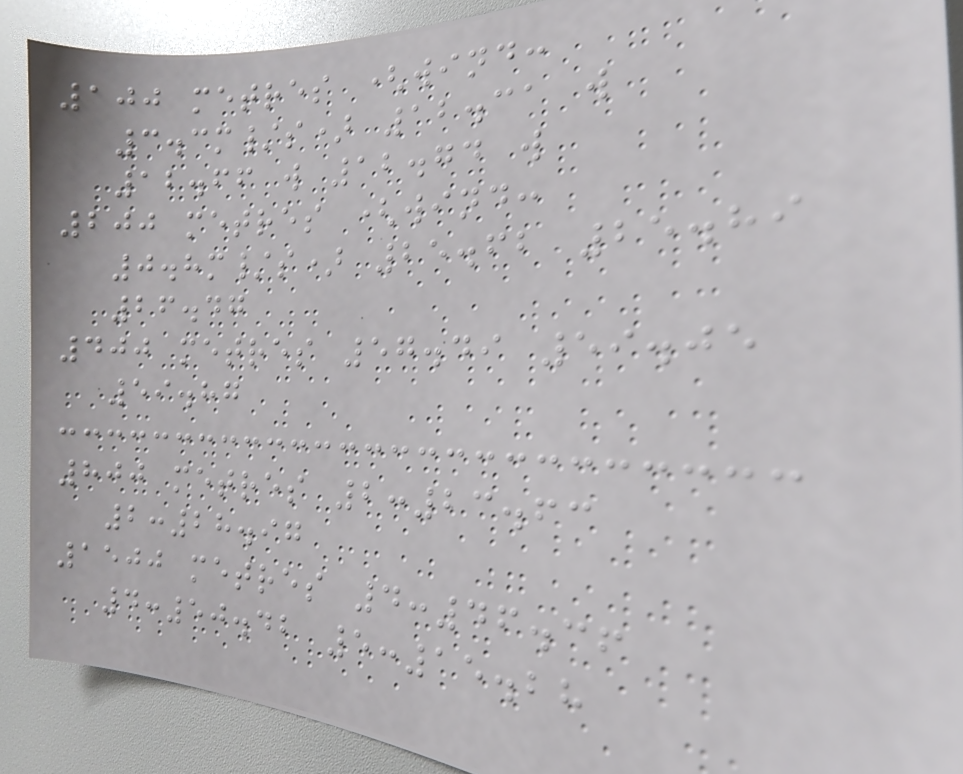100 metres (wind:
3.3m/s) 12.31 w
12.66 w 12.74 w
200 metres (wind:
0.8m/s) 25.62 25.89
26.47
400 metres 57.49 59.05
59.87
800 metres 2:23.63
2:28.97
1500 metres 4:46.36
4:50.42 5:15.28
